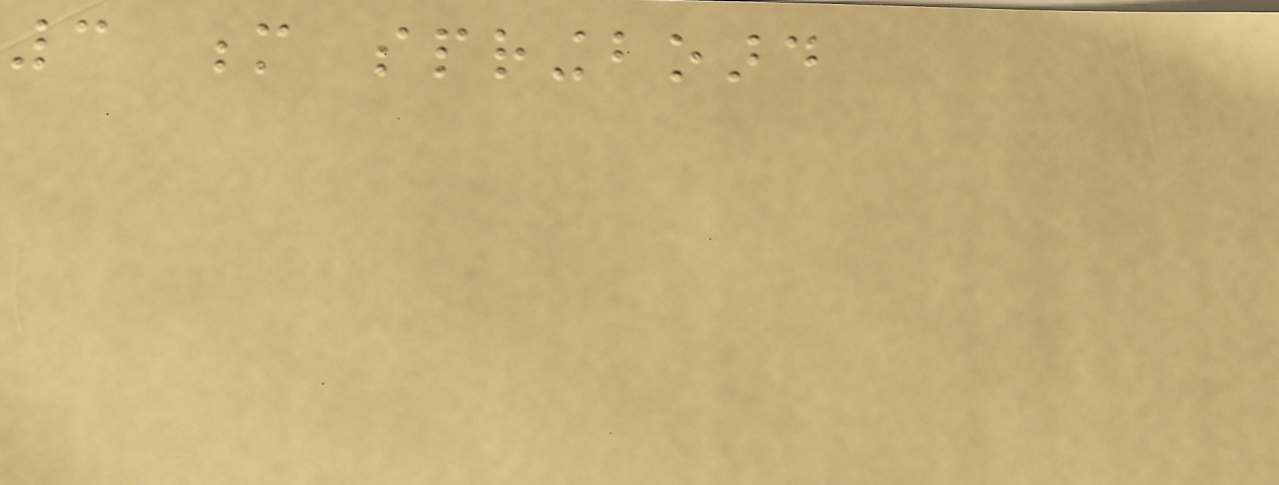3 m springboard
